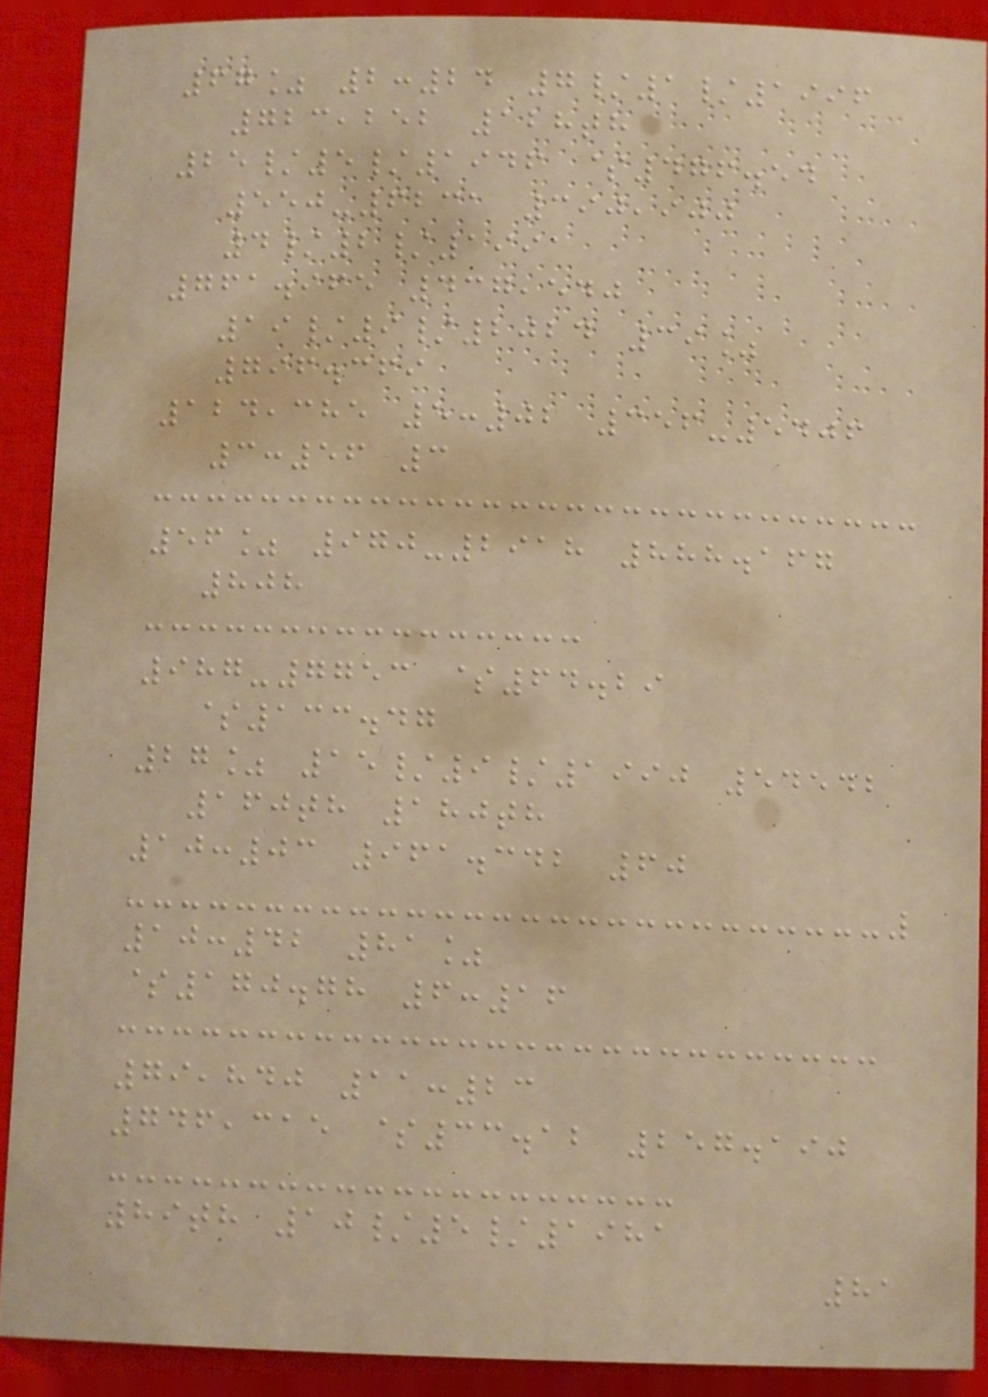67% 2:24 7/1/1996
723,252 128th
25/5/1946 $476.54
550-6231 390,900
4/2/1991
761.965 437,540
19/9/2024 39%
796.369
124,385 5:02 356-5406
3:56 3
56% 970-2918 888.167
808
987-7753 $64.29
$133.47
27% 15/9/1990 54542
160th 180th
10:03 961.342 60
10:42 81%
$170.78 6:16
79,840 11:23
746,315 $33.12 257.190
89th 10/5/1981
81
